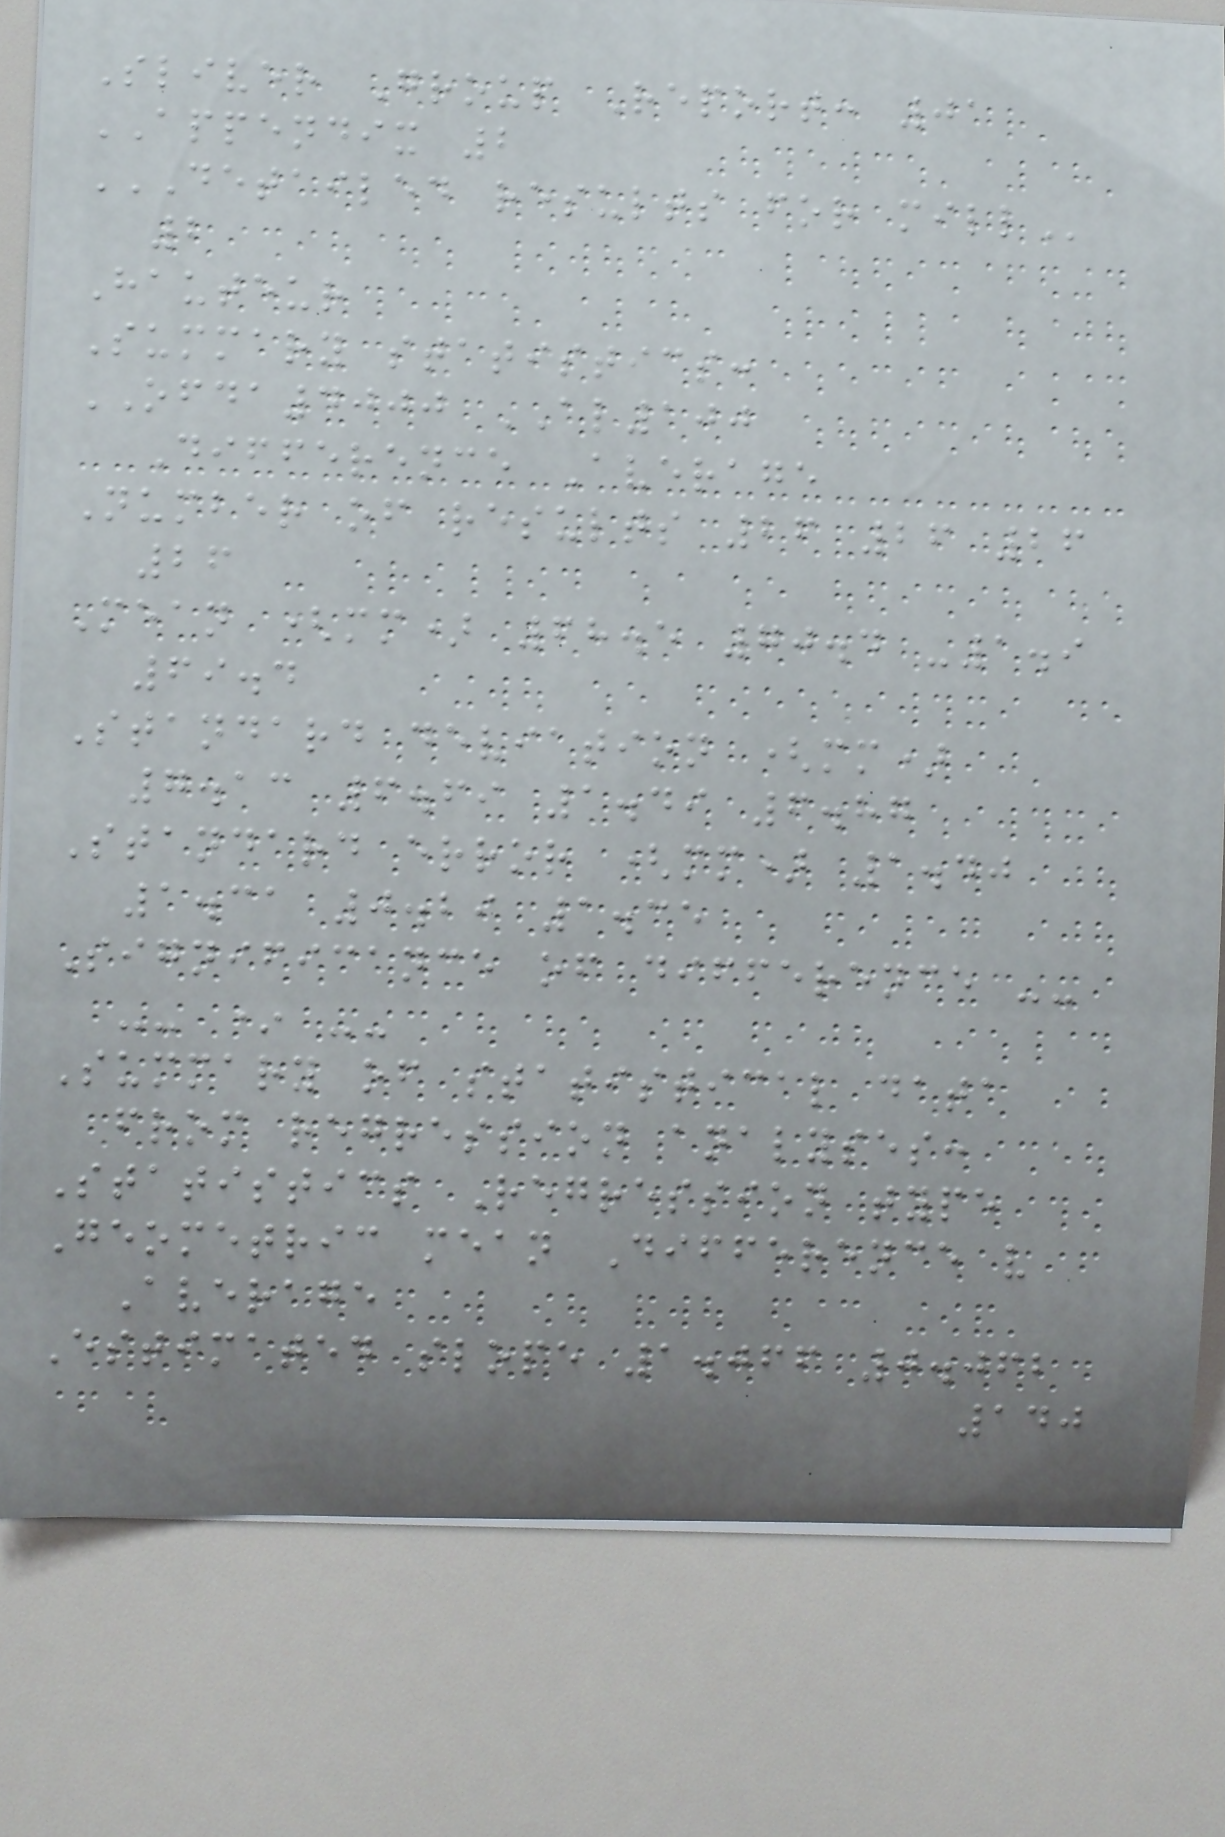Sliver Group Report: 01
APPENDIX 2
DETAILED RESULTS FOR MILL
2
Hauteur
Summary statistics:
OFDA4000 AL100
Difference Average
Number of results 26 26 26
26
Mean (mm) 68.5 70.4 -1.9
69.4
Standard deviation (mm)
7.13 6.69 1.49 6.87
Standard error (mm) 1.40
1.31 0.29 1.35
Significance of difference --
-- * --
Summary of statistical data
from regression analyses:
Statistics Regression type
Geometric mean Difference v
Average
Estimated slope 1.066 0.062
140
